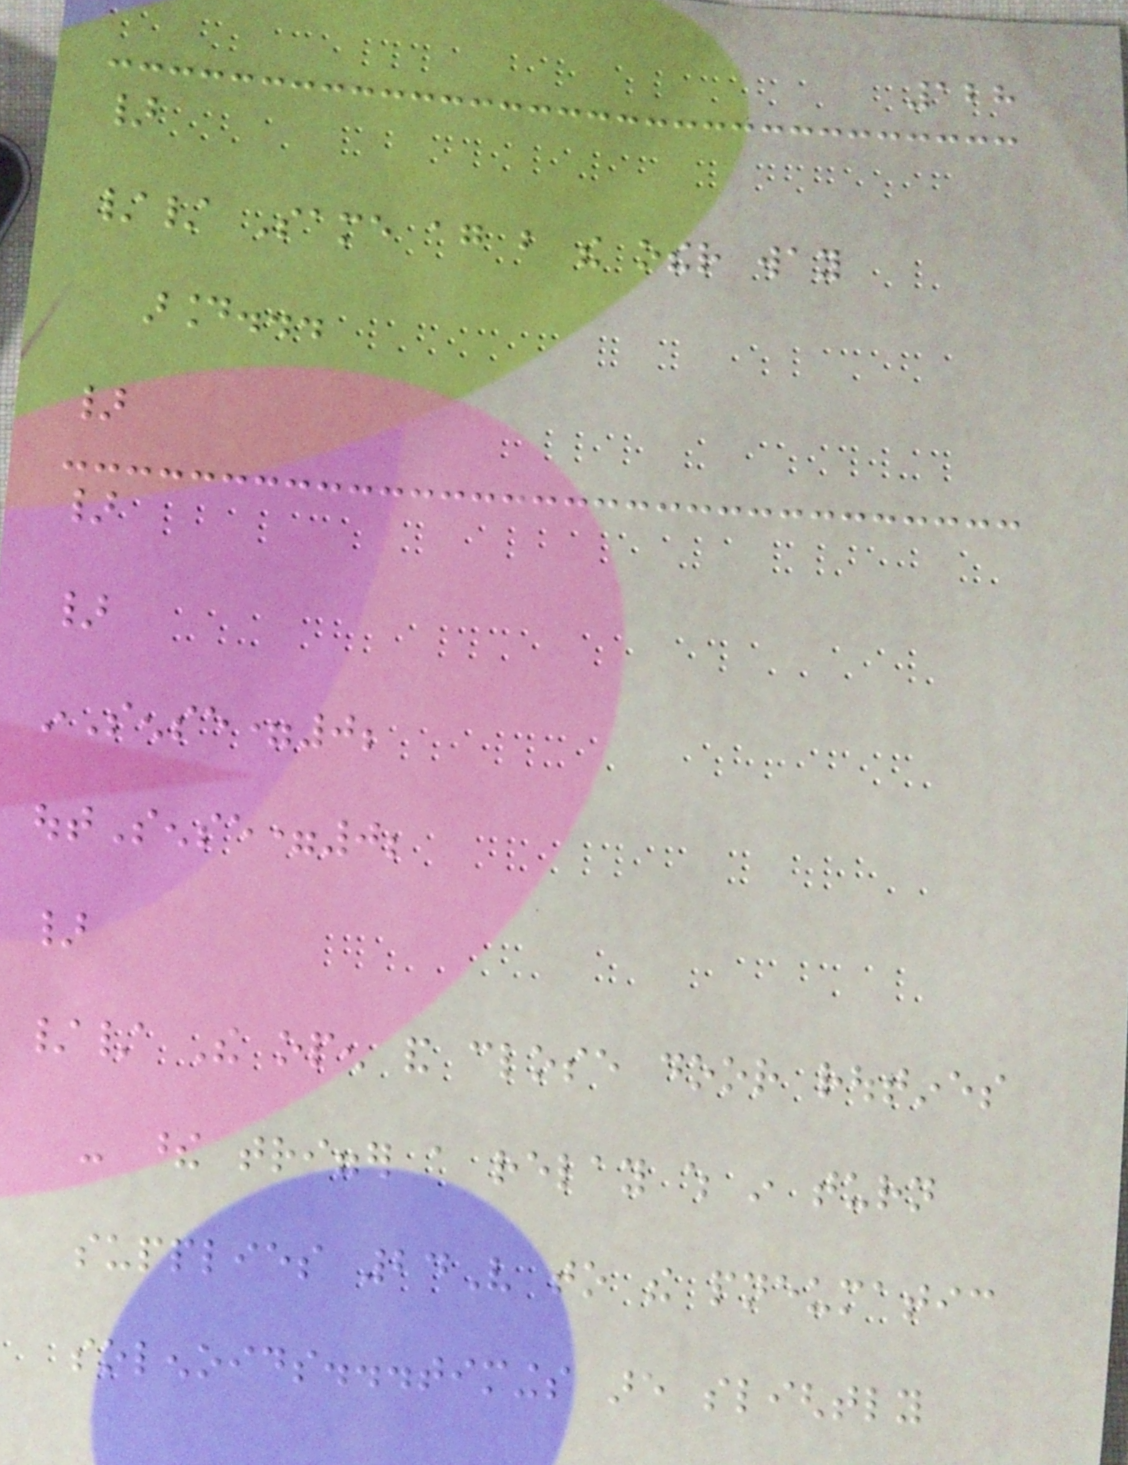128
}
// Same again but the other way
around...
}
}
}
inSense=0;
outSense=0;
}
// The open and close door routines
- these trigger a relay which in turn
supplies 24V to the pneumatic
solenoids...timings are slightly
